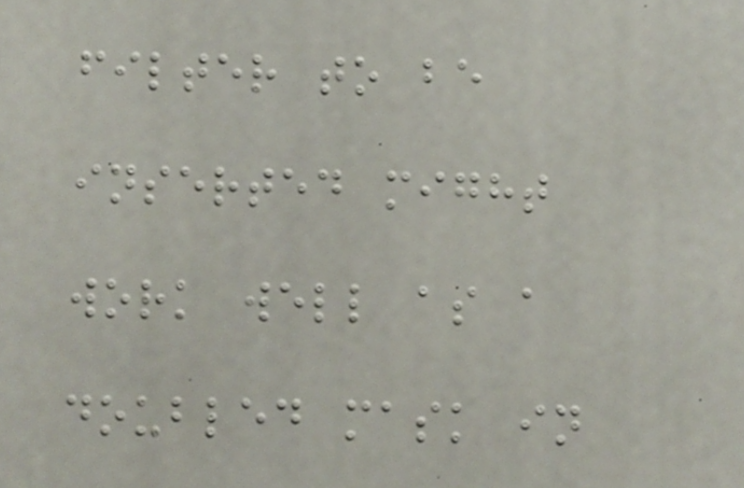filter to be
inserted might
work well as a
doubled mask in
